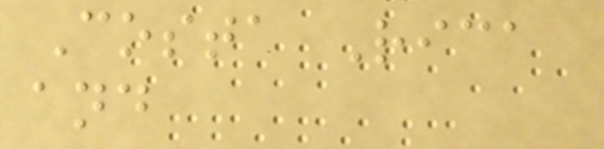Costa Rica
and
